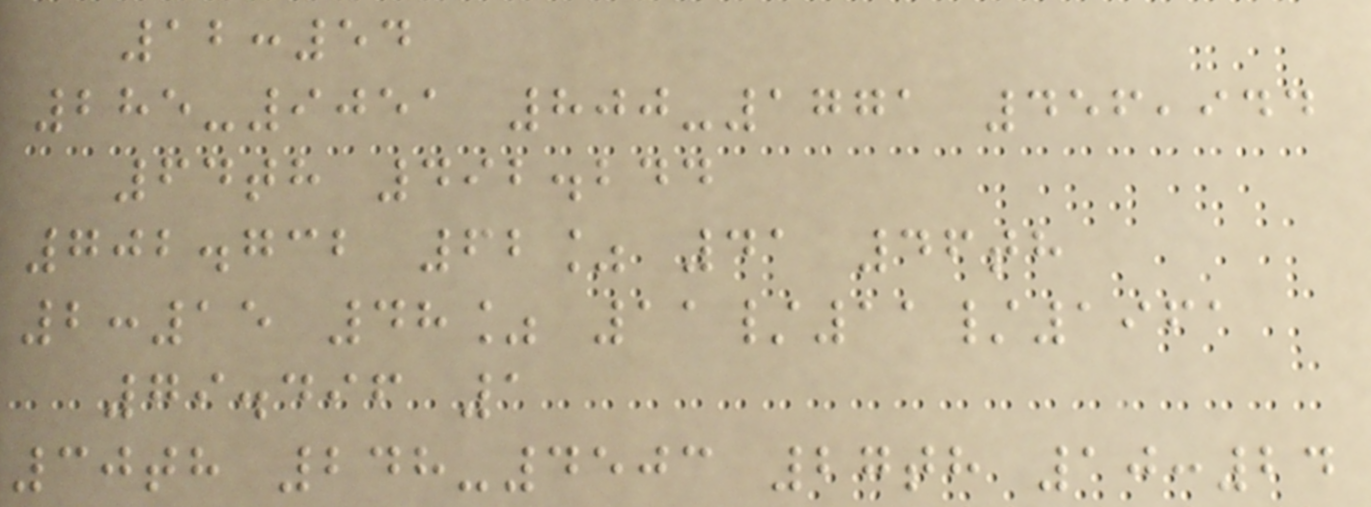12:54
285-9051 800-1771 456,944
64th 492.244
702.732 62% 41 46th
2:15 48% 11/11/1961
79.496 1
30th 248-4503 27th 10:24
